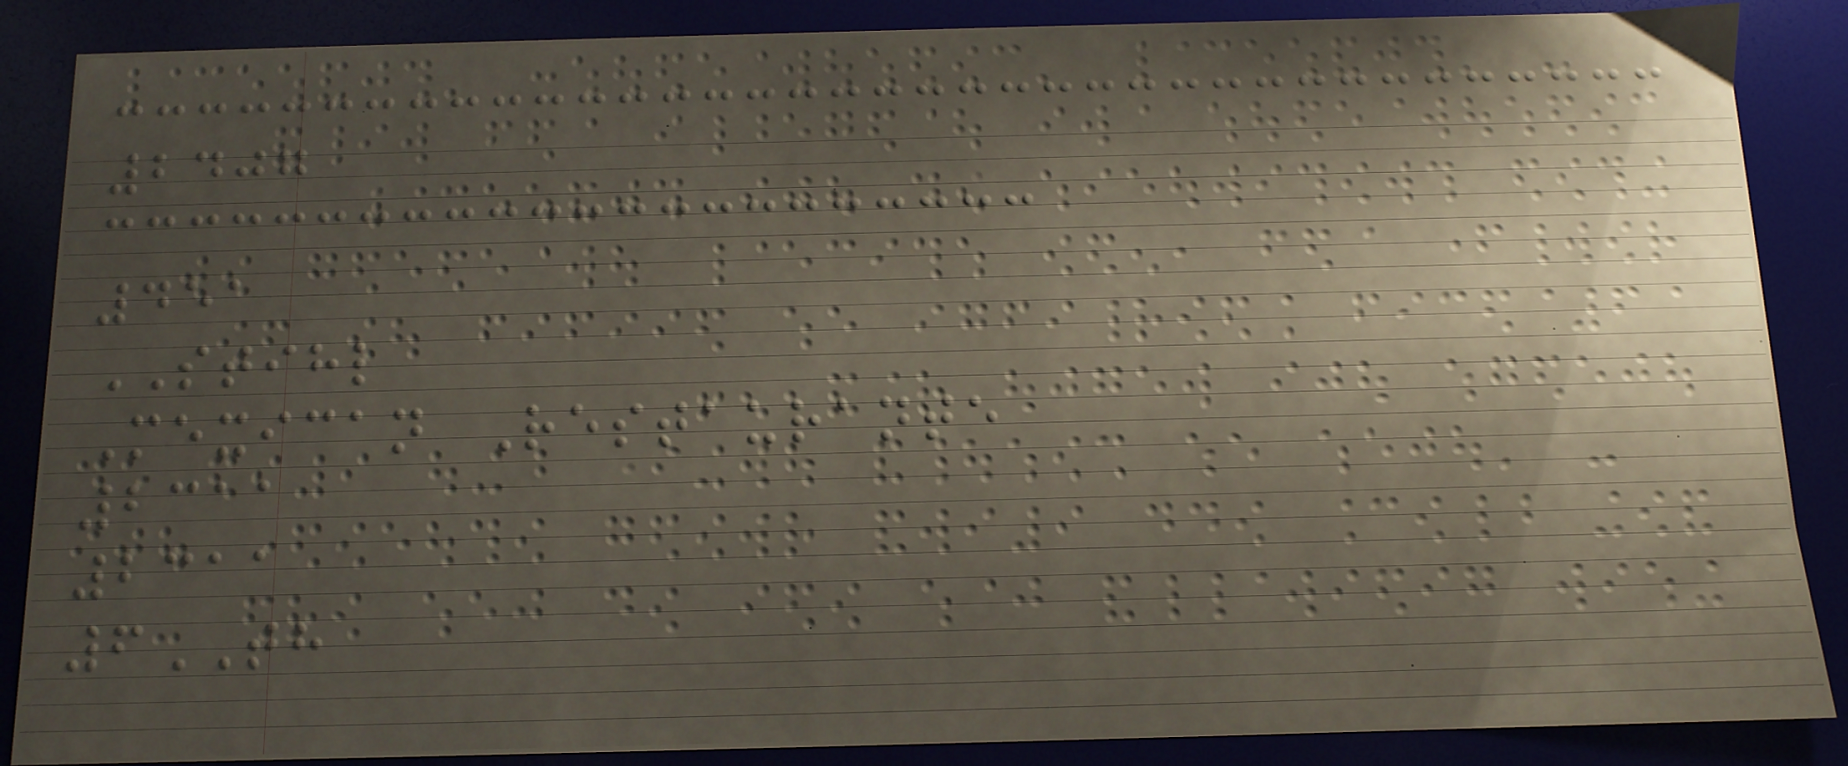2407
451
STIHL
Mexican Restaurante
2311
2311
6TH
